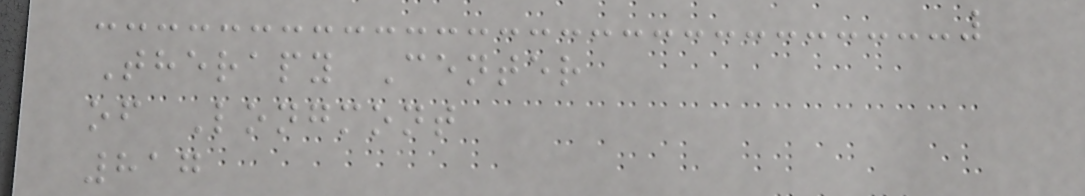Therapy Center
of Longmont
817
